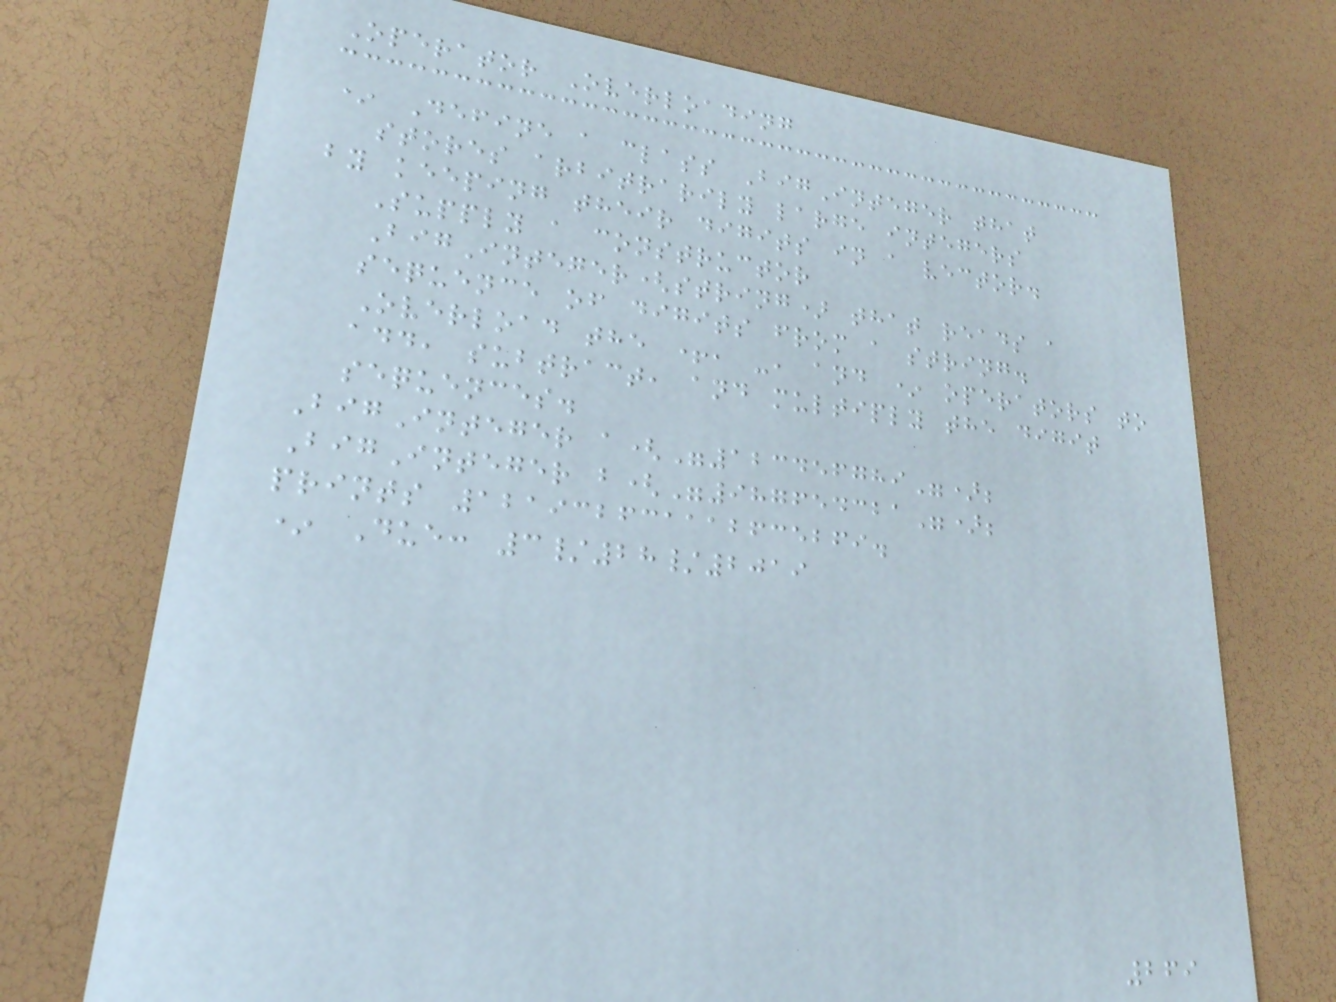Operator Overloading
* Define a class BigInteger that
stores arbitrarily large integers
by keeping their digits in a vector.
Supply a constructor
BigInteger(string) that reads a
sequence of digits from a string.
Overload the +, -, and * operators to
add, subtract, and multiply the digit
sequences.
BigInteger a("123456789");
BigInteger b("987654321");
prints 121932631112635269.
* Due: 3/28/2019
269
